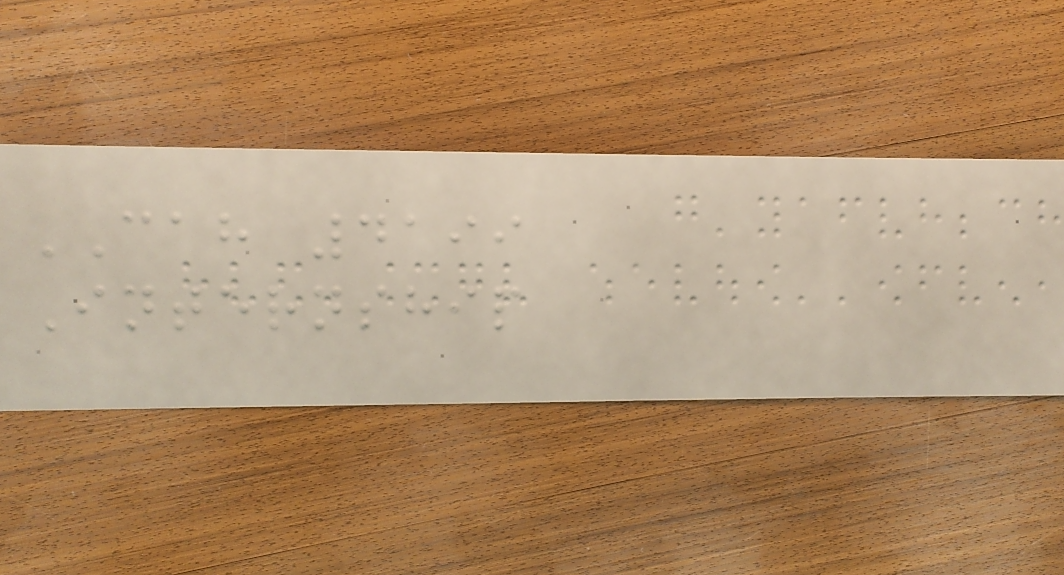CAH 4199
Internship
